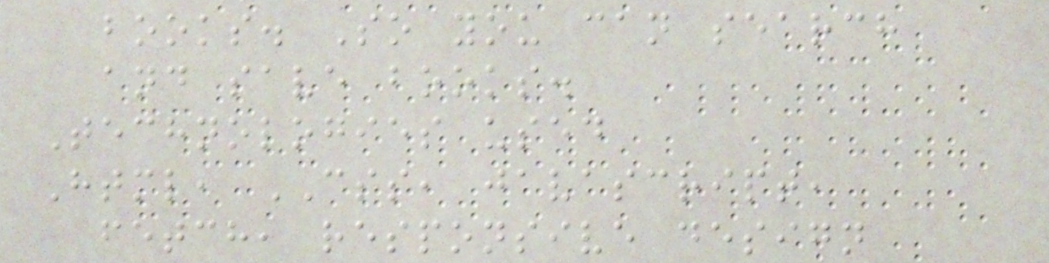books. So you can search
and save books.
Technologies used
Html, CSS, javascript,
fetch, responsive design
